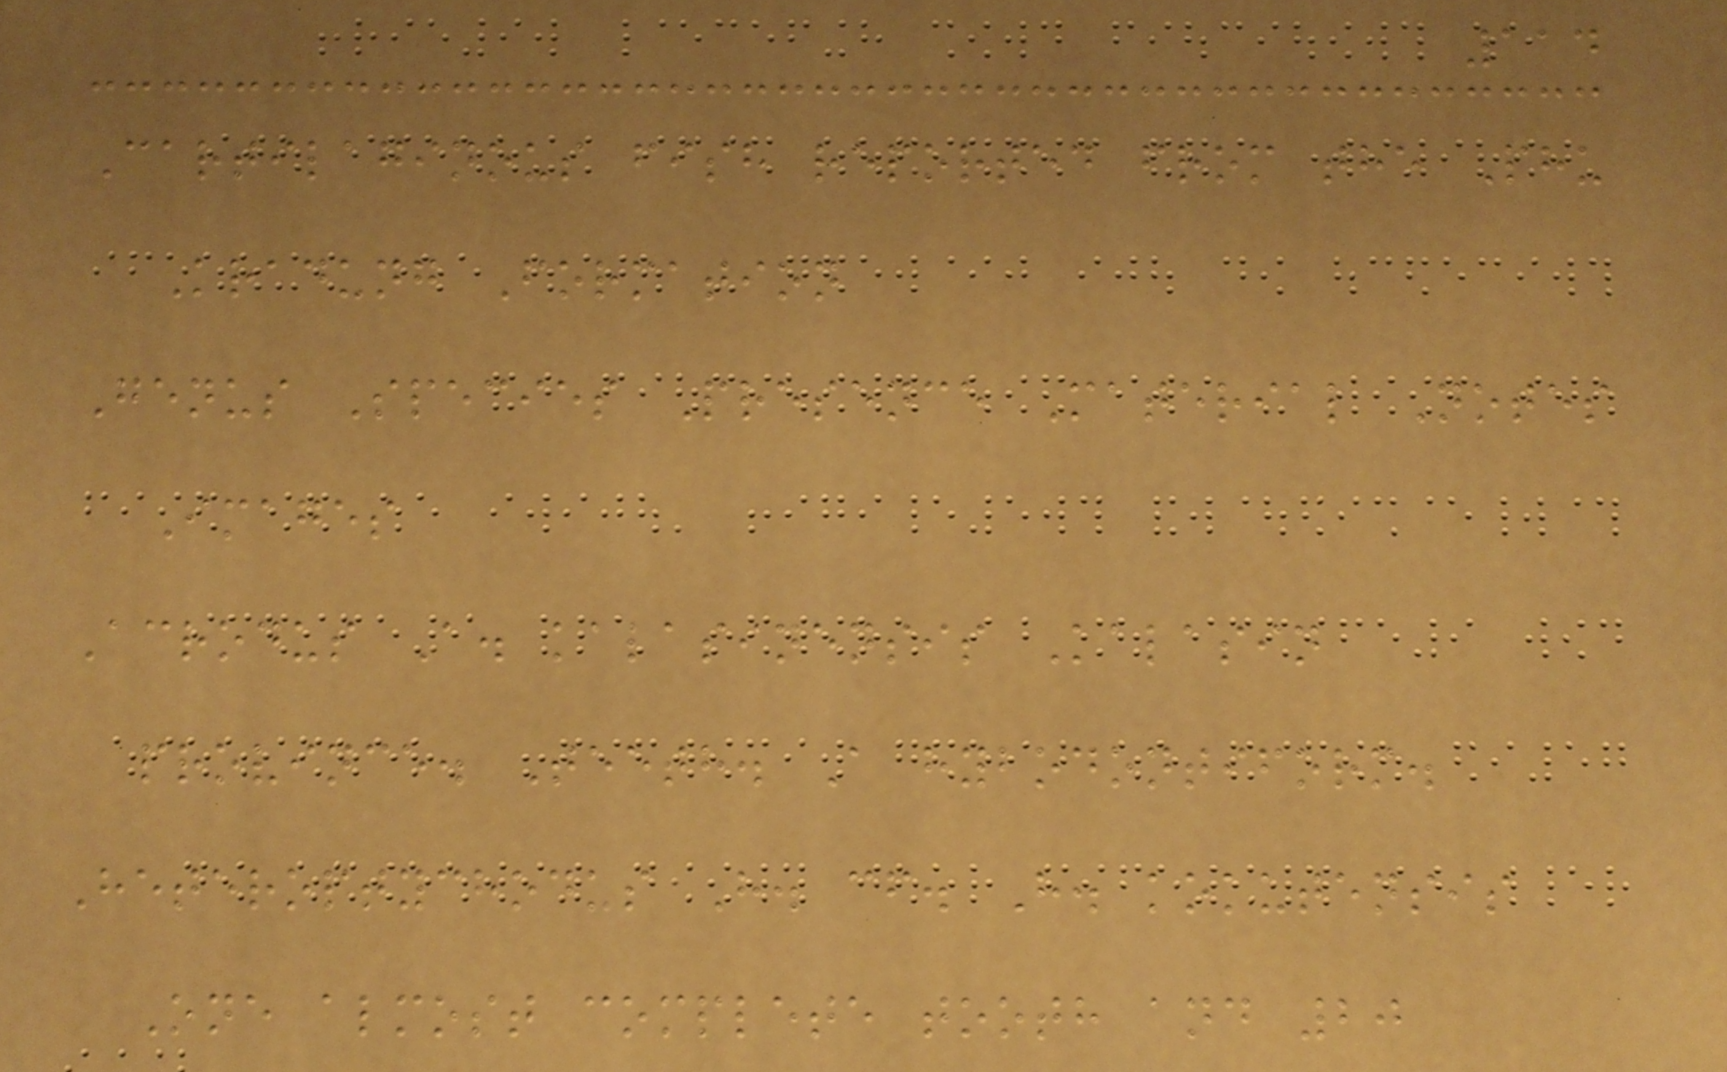114
Cartilaginous fish reported from the Phu
Kradung Formation
Genus Species Presence Material Notes
Images
Acrodus A. kalasinensis Kalasin
province. Teeth. A hybodontiform.
Heteroptychodus H. cf. H. kokutensis
One almost complete tooth and 20
